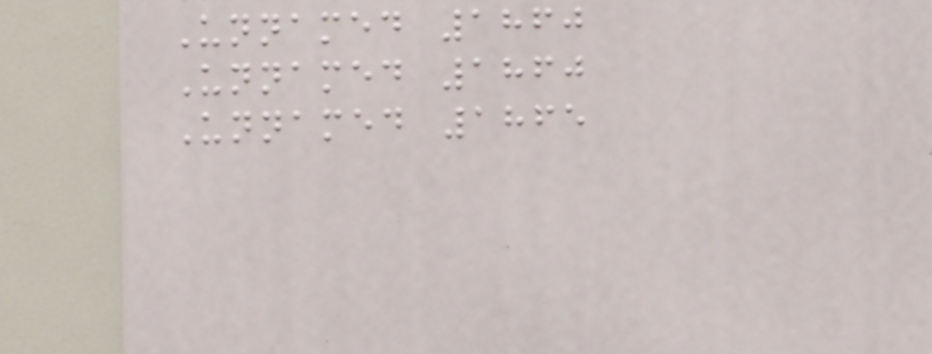Unnamed 1860
Unnamed 1860
Unnamed 1865
